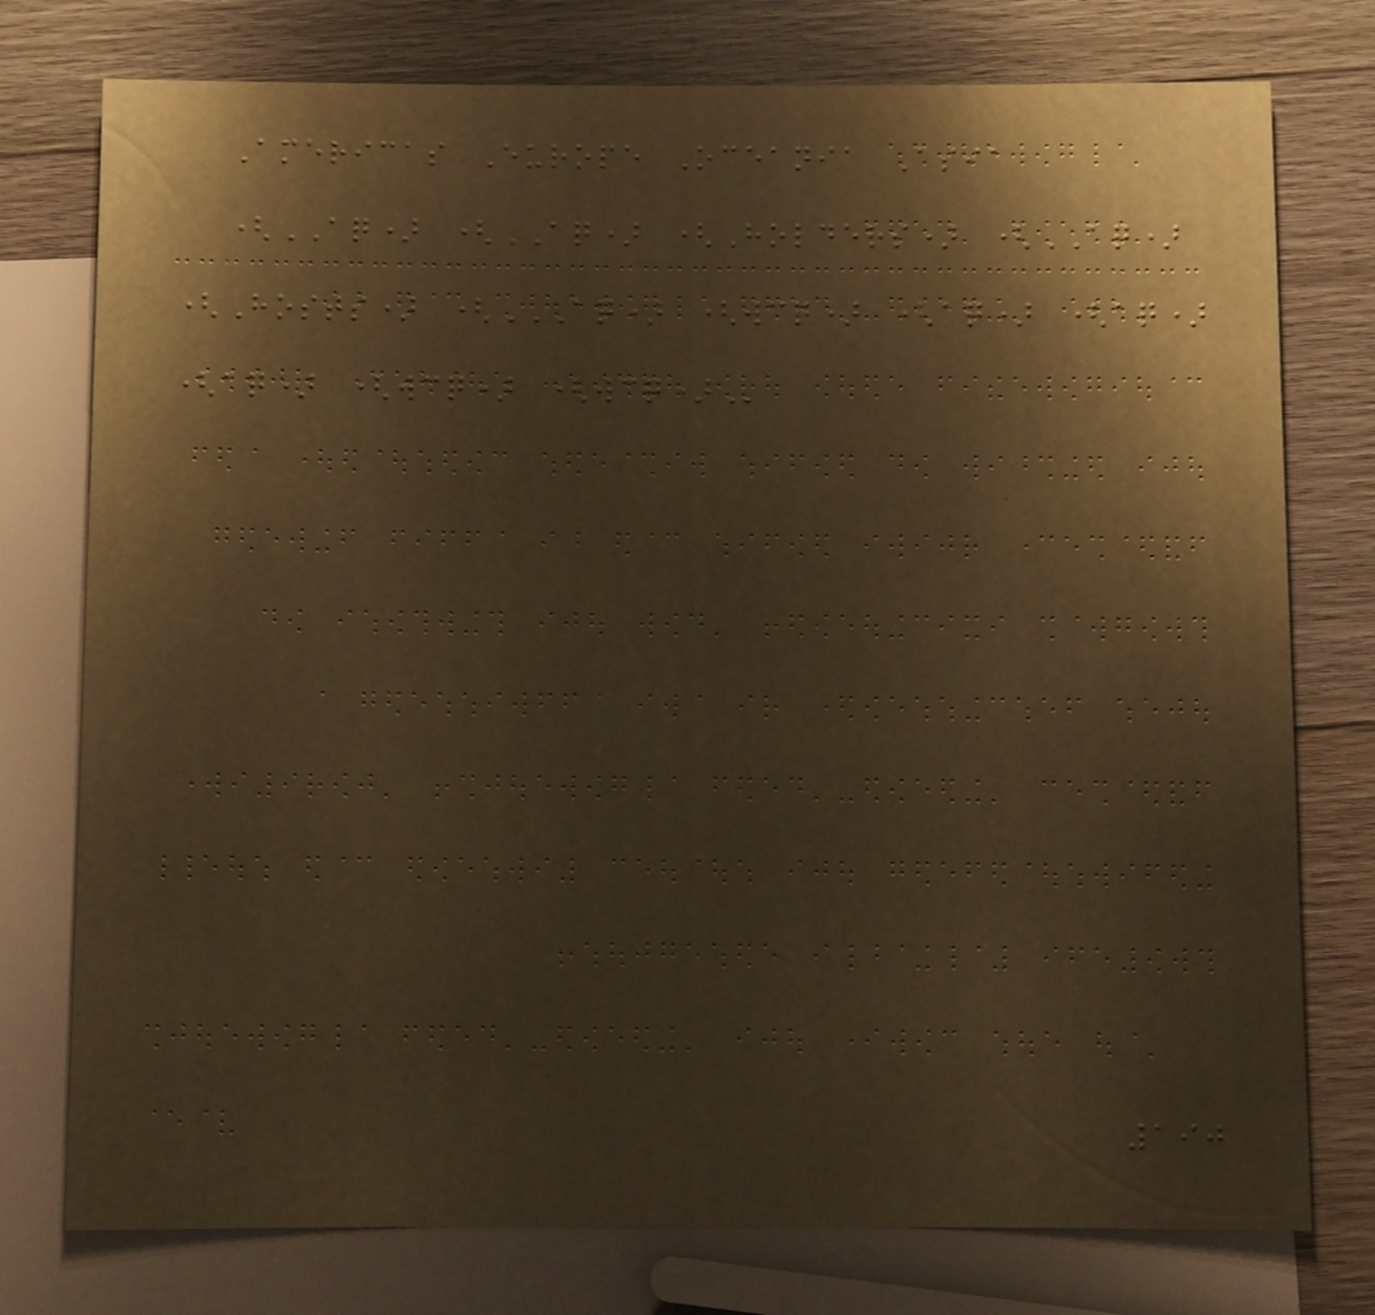Americas Europe Oceania Asia
(AQ) (AQ) (Holders) (AQ)
(Hosts) (AQ) (WCQ) (AQ) (AQ)
(AQ) (WCQ) (WCQ)
190
